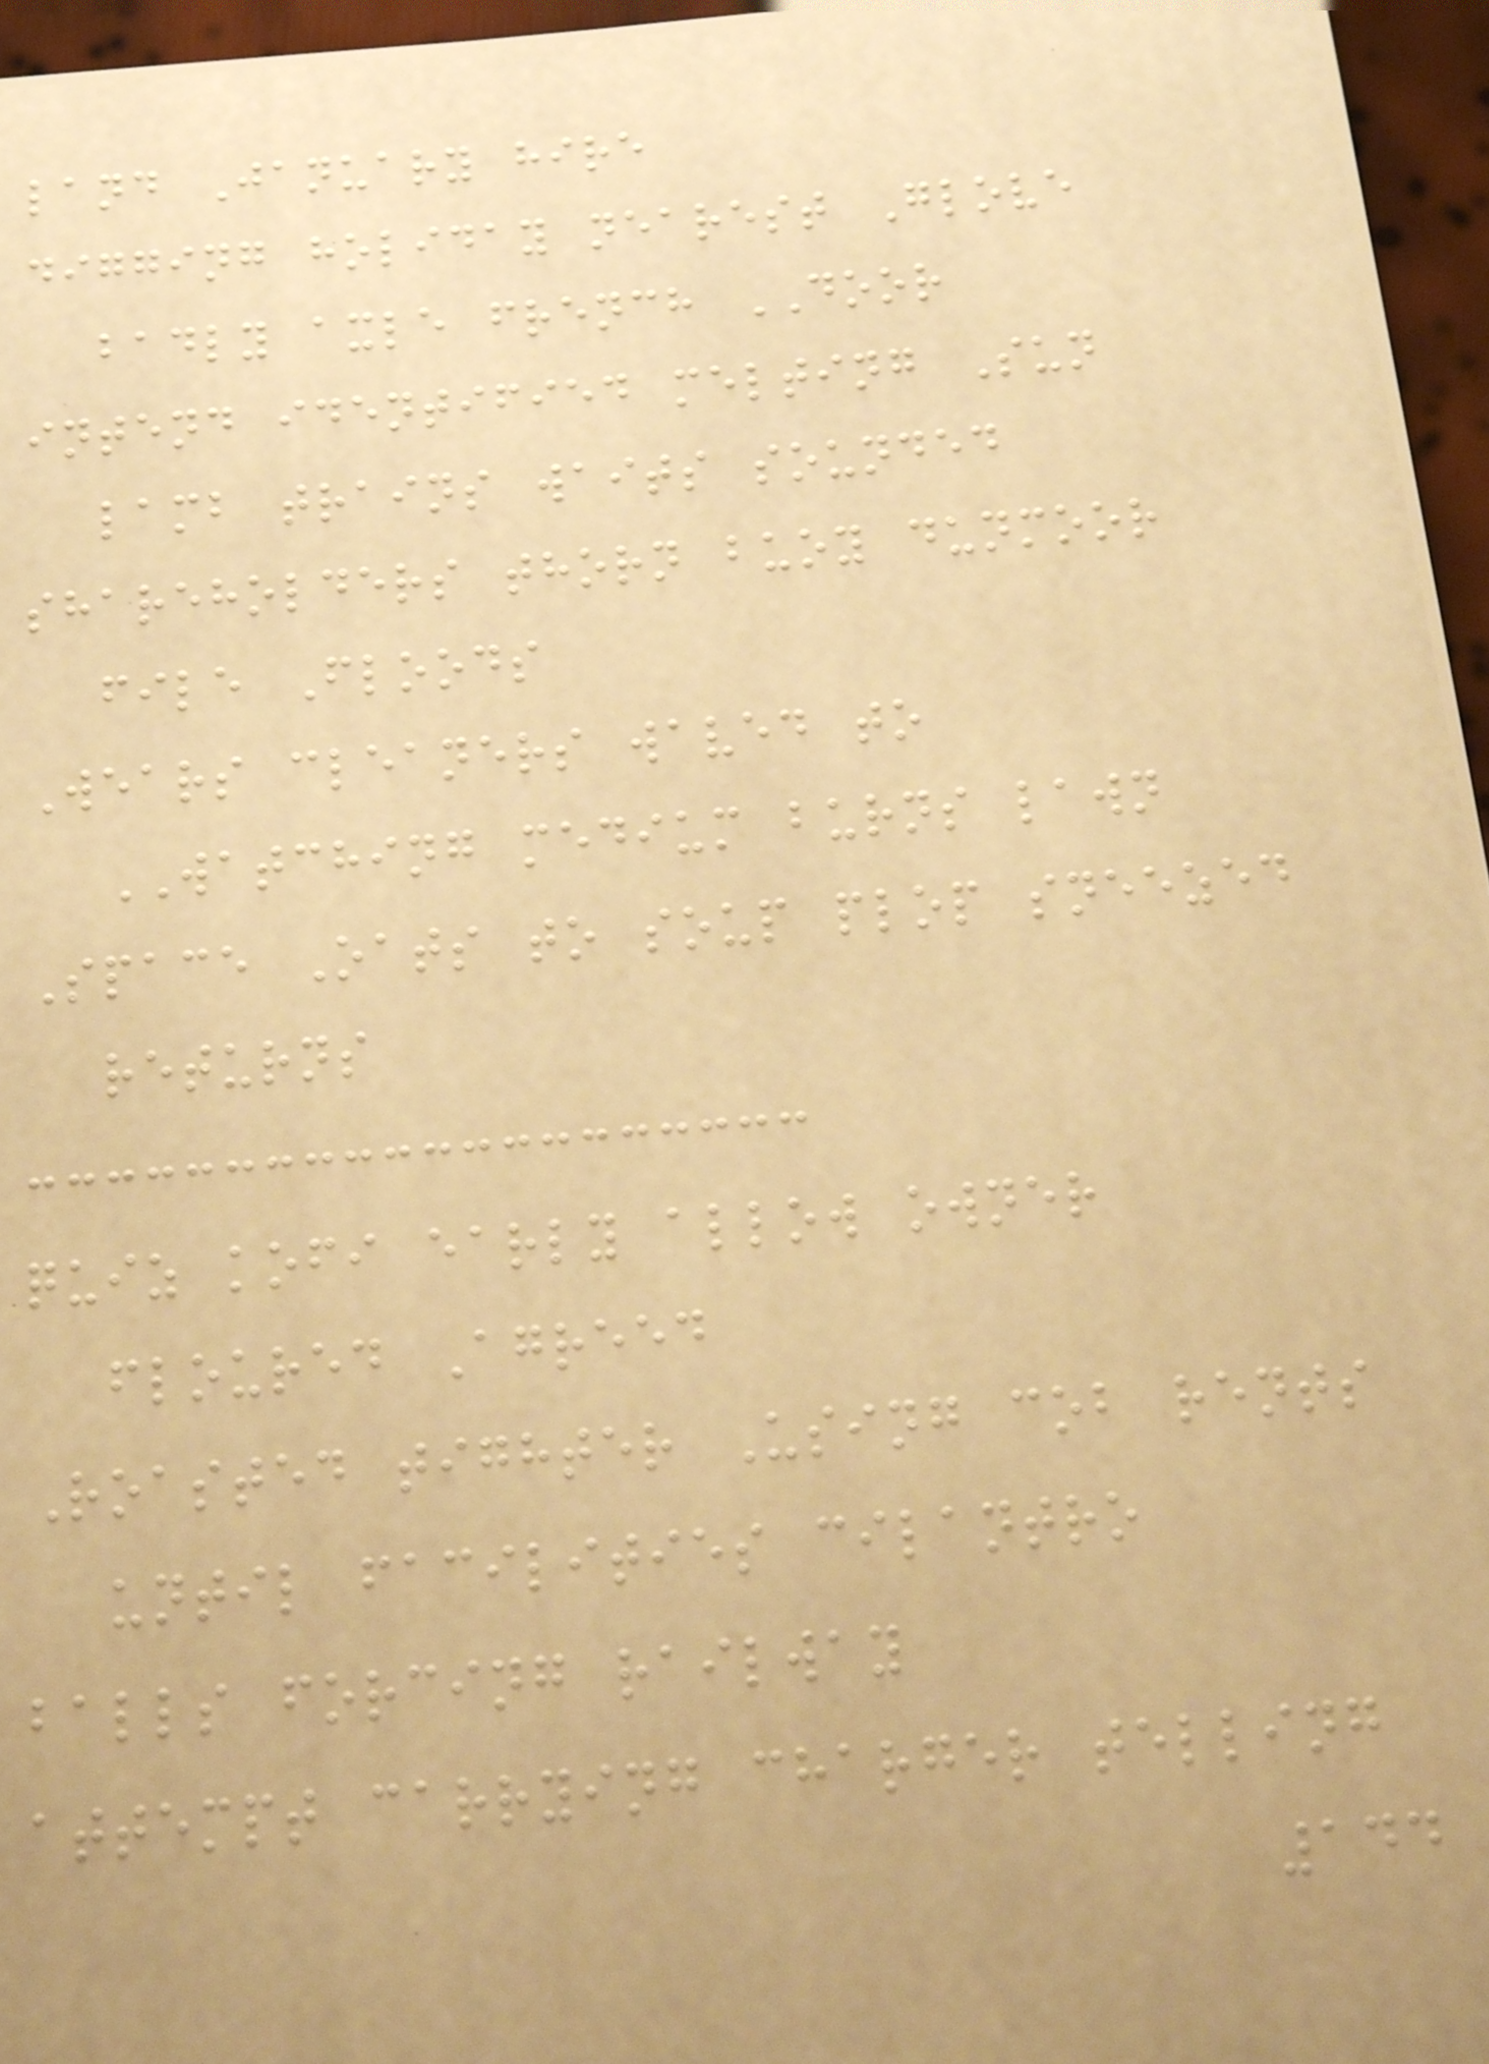land January hire
digging holiday nearest Glove
badly axle french DOOR
intend identified melting Sun
lamb trains waits sounded
shareholders thorn buoy dunmoor
file Floods
Wears cleaners waved to
WATCHING medium burns lawn
Space Oats to soup plop sneezed
returns
quiz kofi early allow owner
floured Agreed
Roasted tighter Using cob rents
until facilities cilantro
balls forcing railway
attempt carrying charger telling
144
